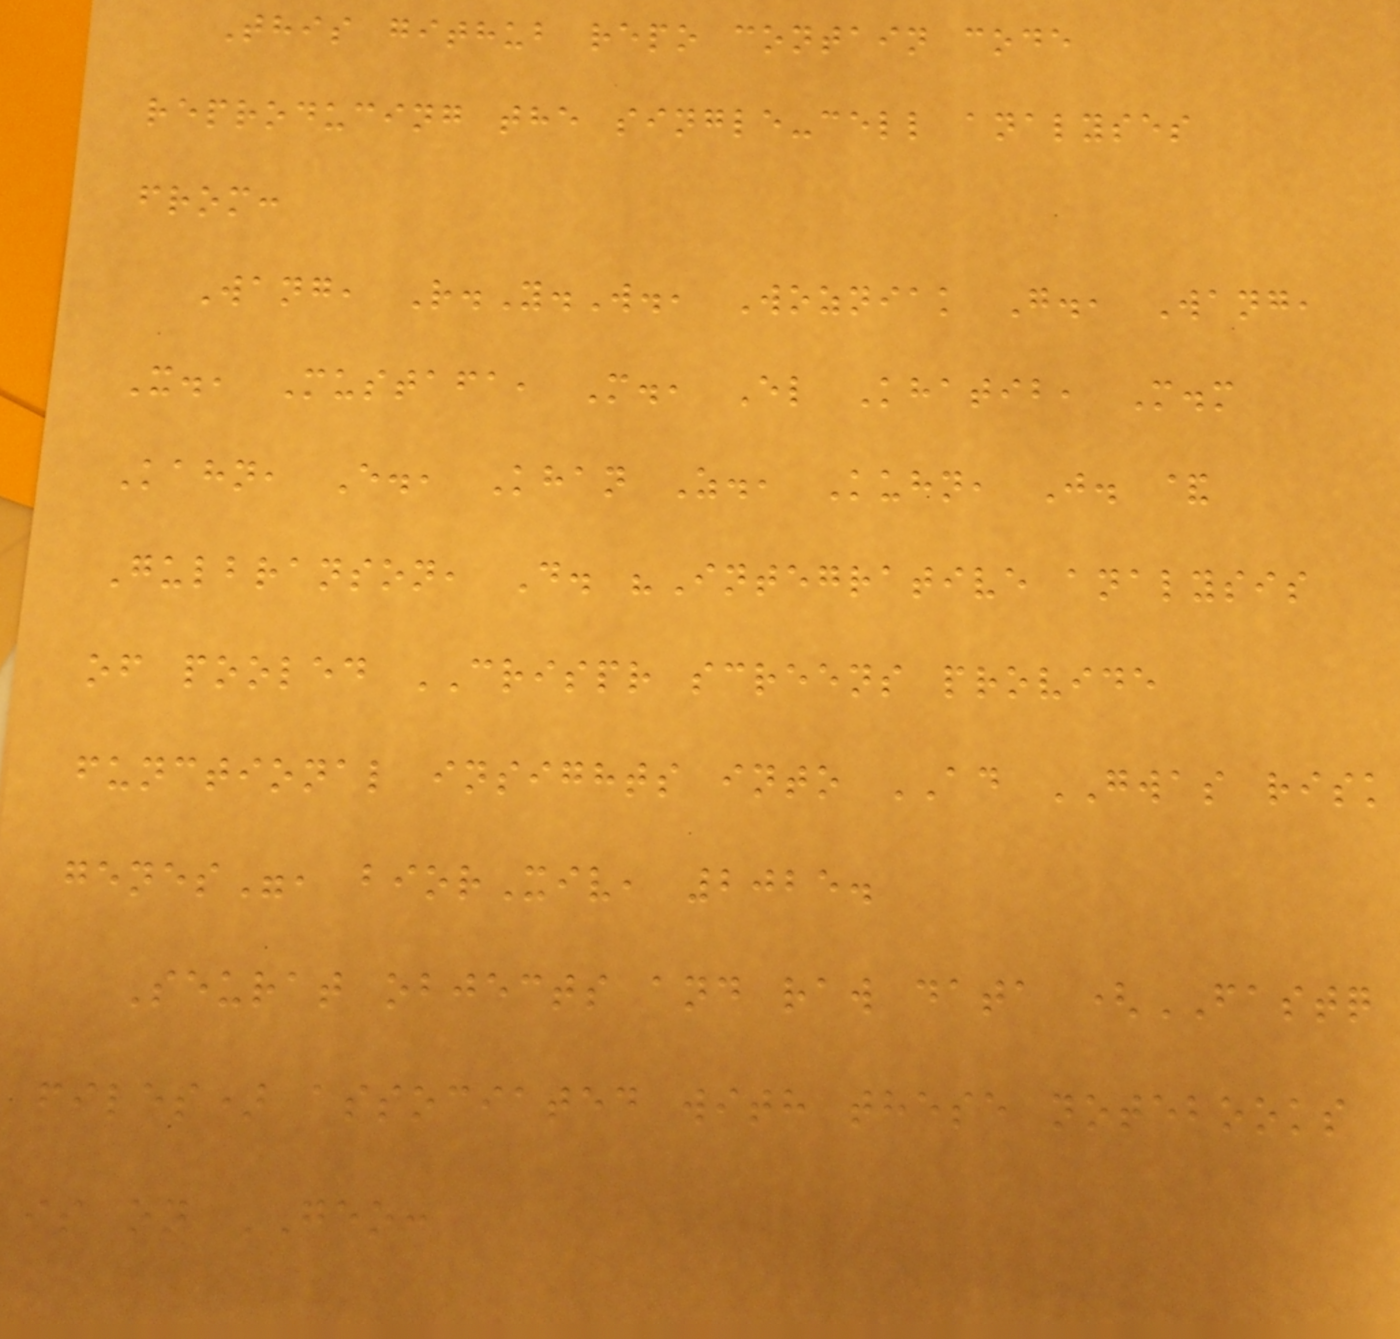This github repo contain code
reproducing the single-cell analyses
from:
Wang, R.Y.W., Wozniak G., Wang,
X., Mustafa, M., El Khatib, M.m
Kahn, E., Khan Z., Kuhn, J. &
Gulbranson, D. "Integrative analysis
of pooled CRISPR screens provide
functional insights into AD GWAS risk
genes", biorXiv, 2025.
Seurat objects and raw data (FASTQ
files) associated with these notebooks
is on GEO:
